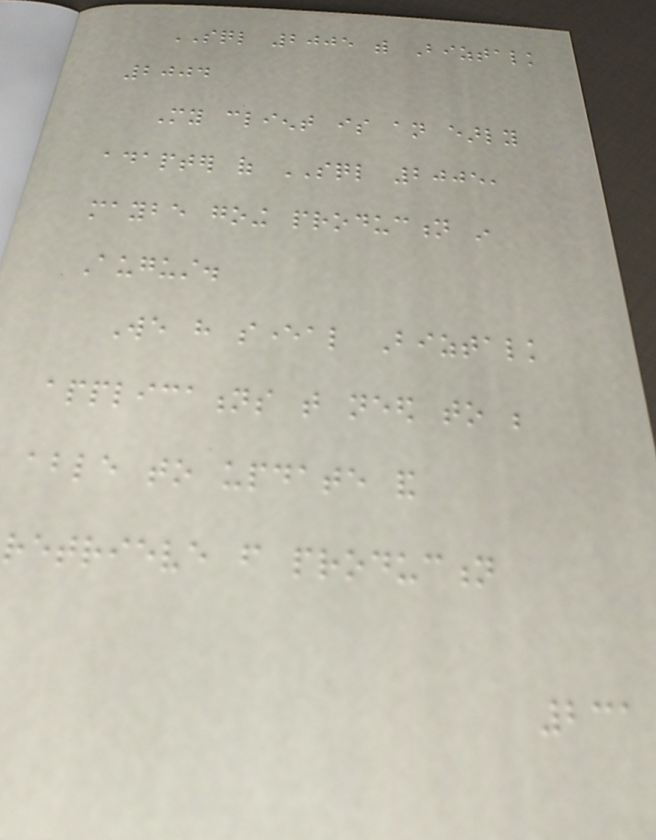SQL 2005 with Biztalk
2004
My client is an early
adapter of SQL 2005,
maybe going production in
August.
We have several Biztalk
applications that need to be
able to update and
retrieve from production
231
